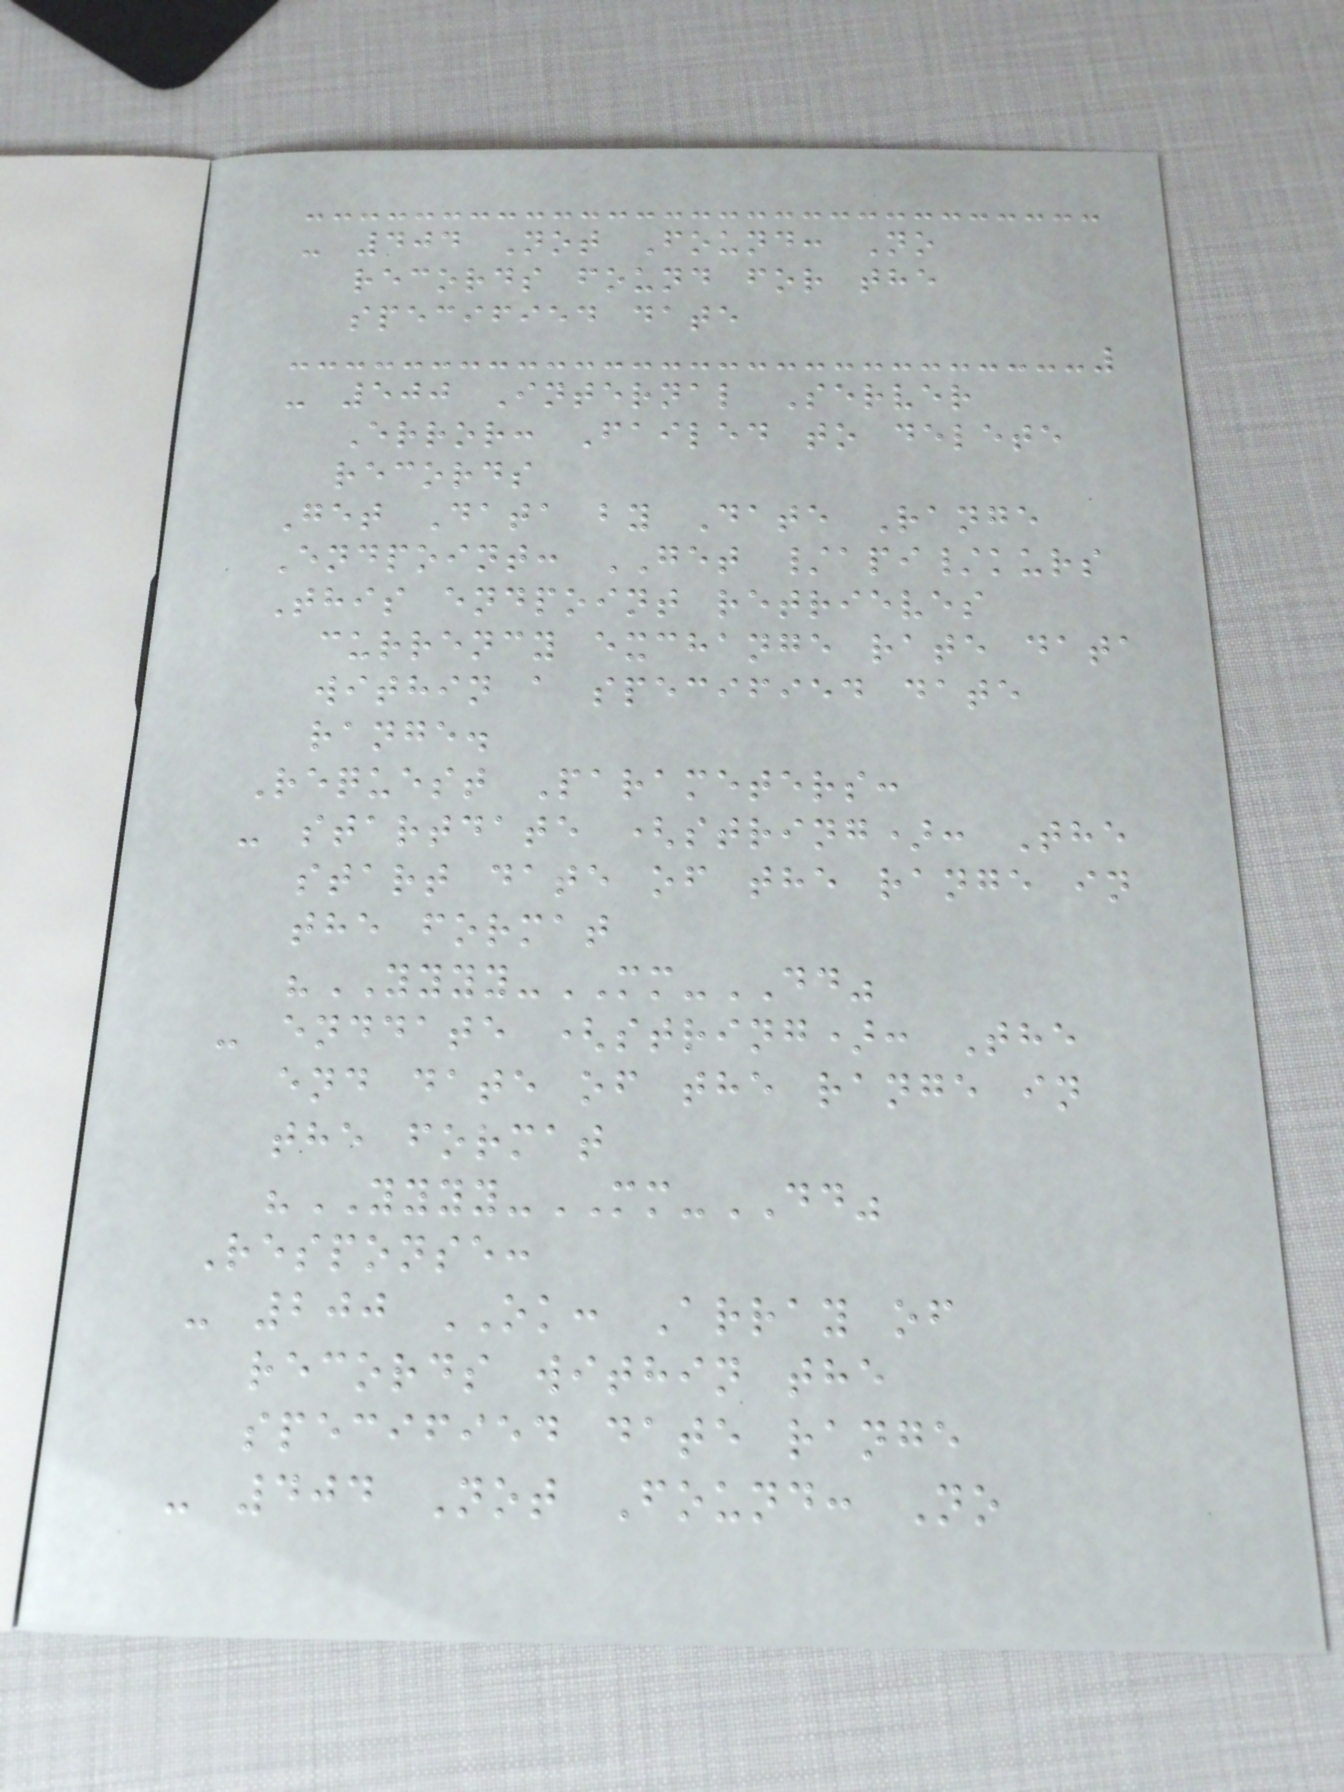- 404 Not Found: No
records found for the
specified date
- 500 Internal Server
Error: Failed to delete
records
Get Data by Date Range
Endpoint: GET /api/kurs
This endpoint retrieves
currency exchange rate data
within a specified date
range.
Request Parameters:
- startdate (string): The
start date of the range in
the format
"YYYY-MM-DD"
- enddate (string): The
end date of the range in
the format
"YYYY-MM-DD"
Response:
- 200 OK: Array of
records within the
specified date range
- 404 Not Found: No
